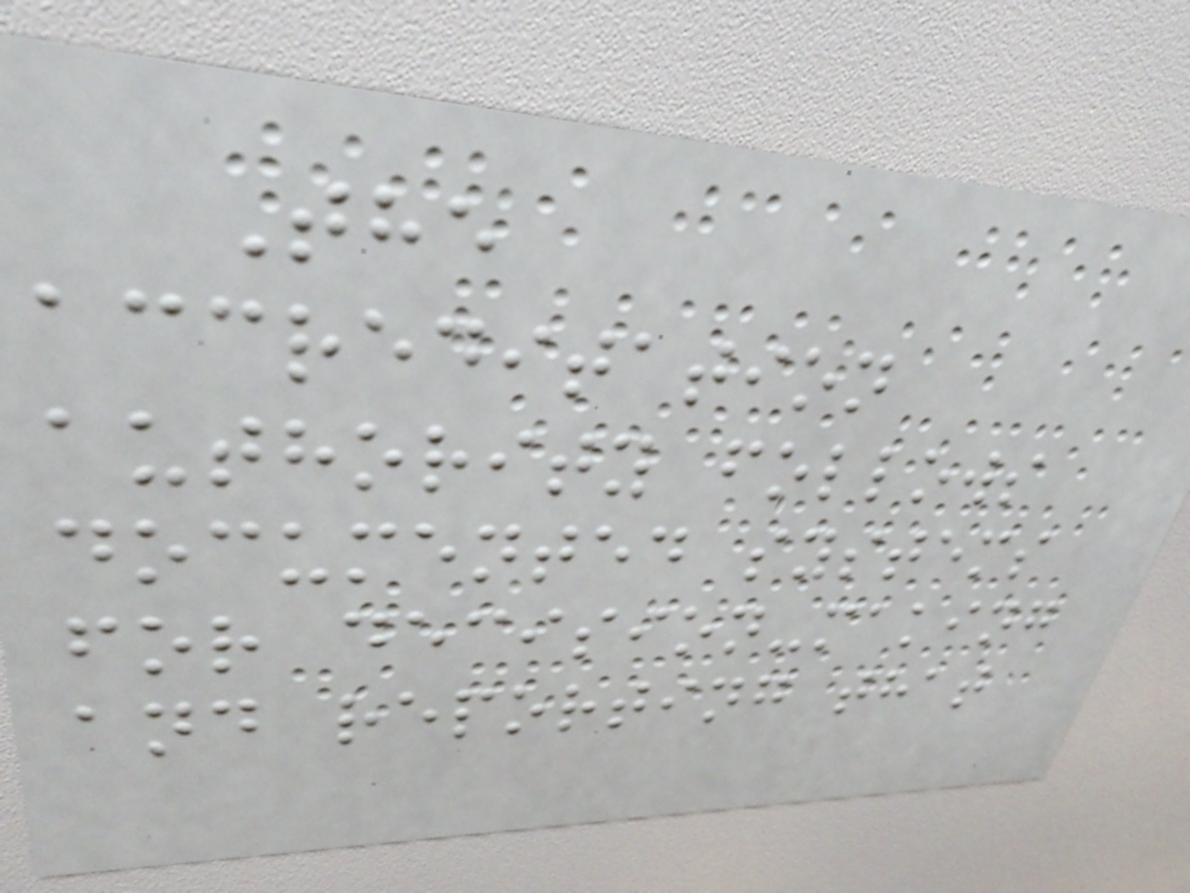The
accreditation
authority follows
documented systems
for decision-making
and reporting that
